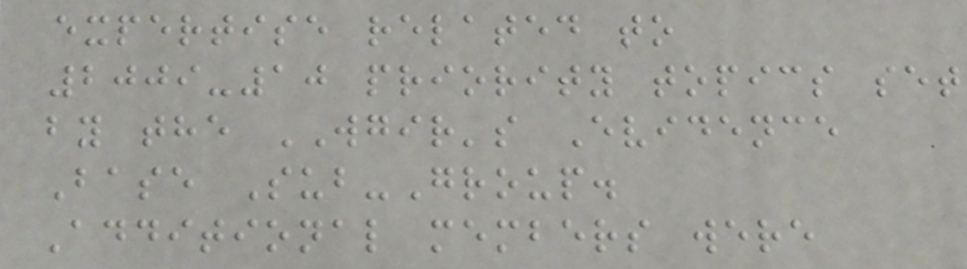expertise related to
2009-10 priority topics set
by the WGIR's Evidence
Base Sub-Group.
Additional members were
